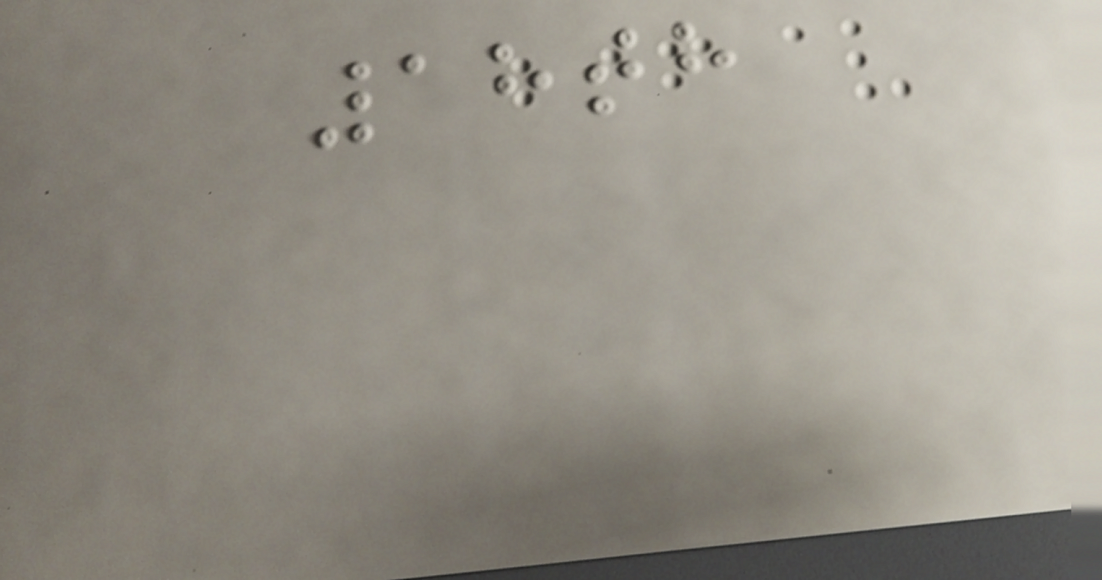18th
